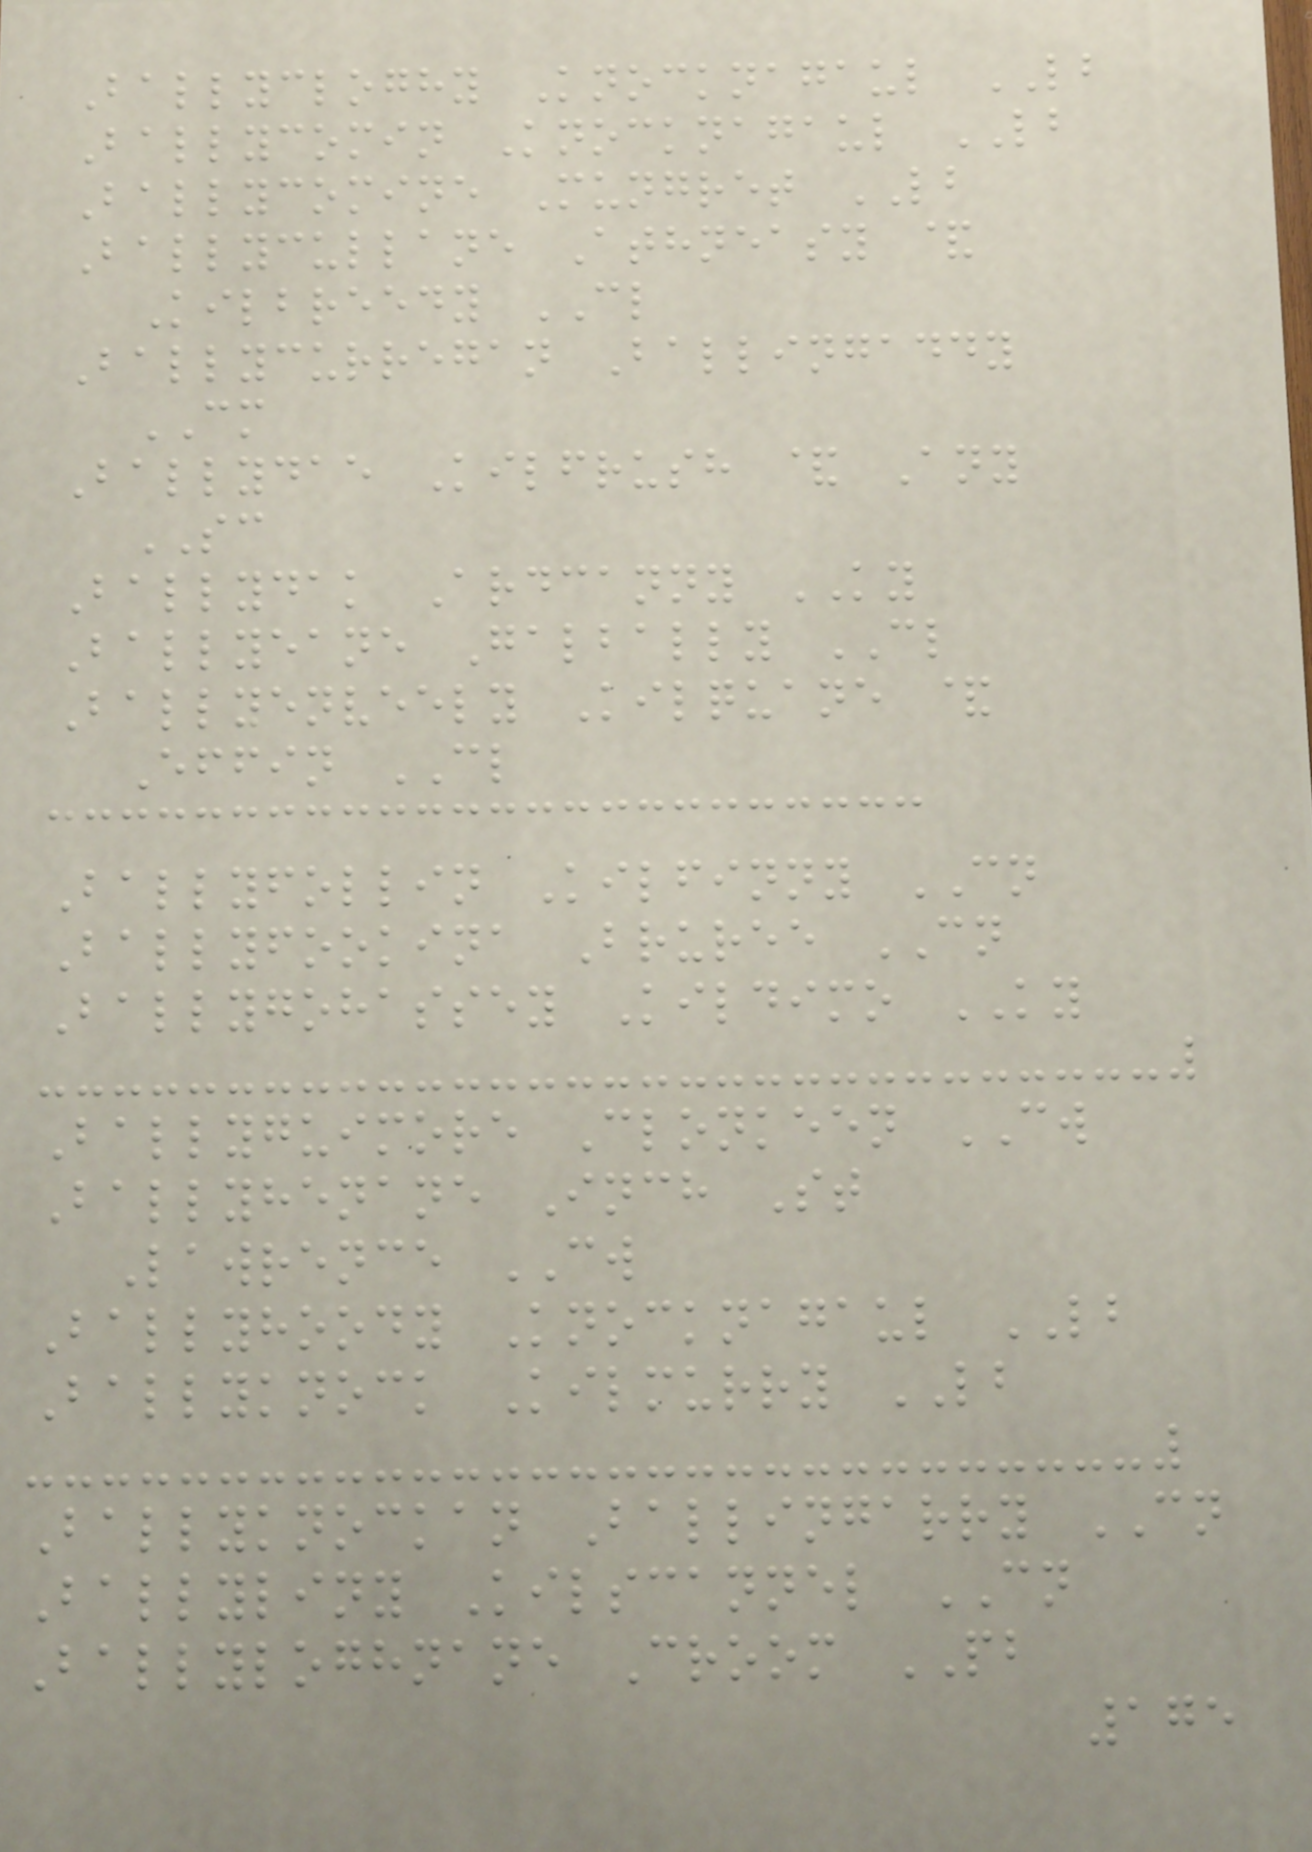Ballycloghy Knocknagaul LB
Ballycomin Knocknagaul LB
Ballycomine Mungret LB
Ballycullane Athneasy &
Kilbreedy CL
Ballycurregan Ballingaddy
CM
Ballydae Kilfrush & Any
SC
Ballydak Ardcanny KY
Ballyeane Galbally CL
Ballyenveely Kilquane &
Effin CL
Ballyfollin Kilfinny CN
Ballyfookina Bruree CN
Ballygohassey Kildimo KY
Ballyguimore Clonkeen CW
Ballyhenane Inch St
Lawrence CW
Ballyhoody Knocknagaul LB
Ballyknock Kilmurry LB
Ballyknockan Ballingarry CN
Ballyliny Kilscannel CN
Ballyloghnane Croom PB
175
